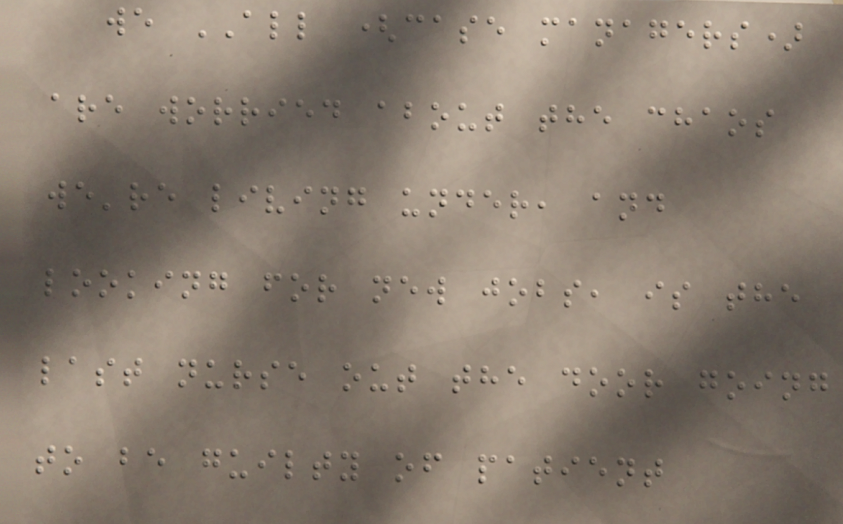we ALL (case managers)
are worried about the chaos
we're living under, and
looking for new jobs, is the
last nurse out the door going
to be guilty of patient
